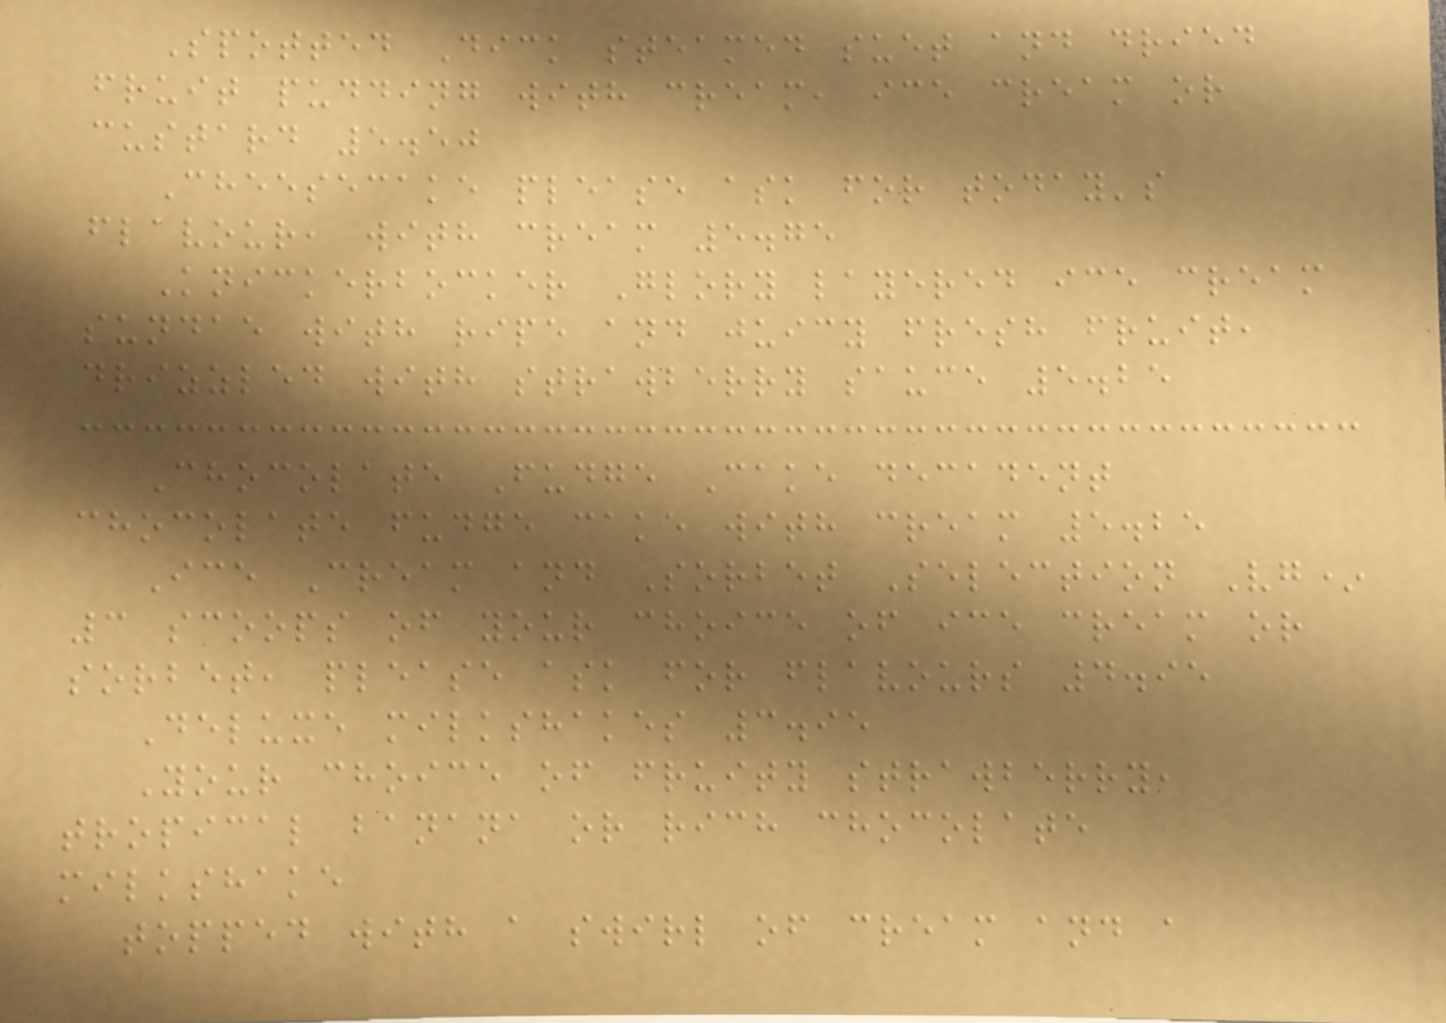Spotted Dick steamed suet and dried
fruit pudding with cream, ice cream or
custard 5.50
Cheesecake please ask for today's
flavour, with cream 5.75
Knickerbocker Glory layered ice cream
sundae with ripe and juicy fresh fruit,
drizzled with strawberry sauce 5.25
Chocolate Fudge Cake decadent
chocolate fudge cake with cream 5.25
Ice Cream and Sorbet Selection Vg*
3 scoops of your choice of ice cream or
sorbet, please ask for flavours 4.95
Deluxe milkshakes 3.95
Your choice of fruity strawberry,
tropical banana or rich chocolate
milkshake
topped with a swirl of cream and a
